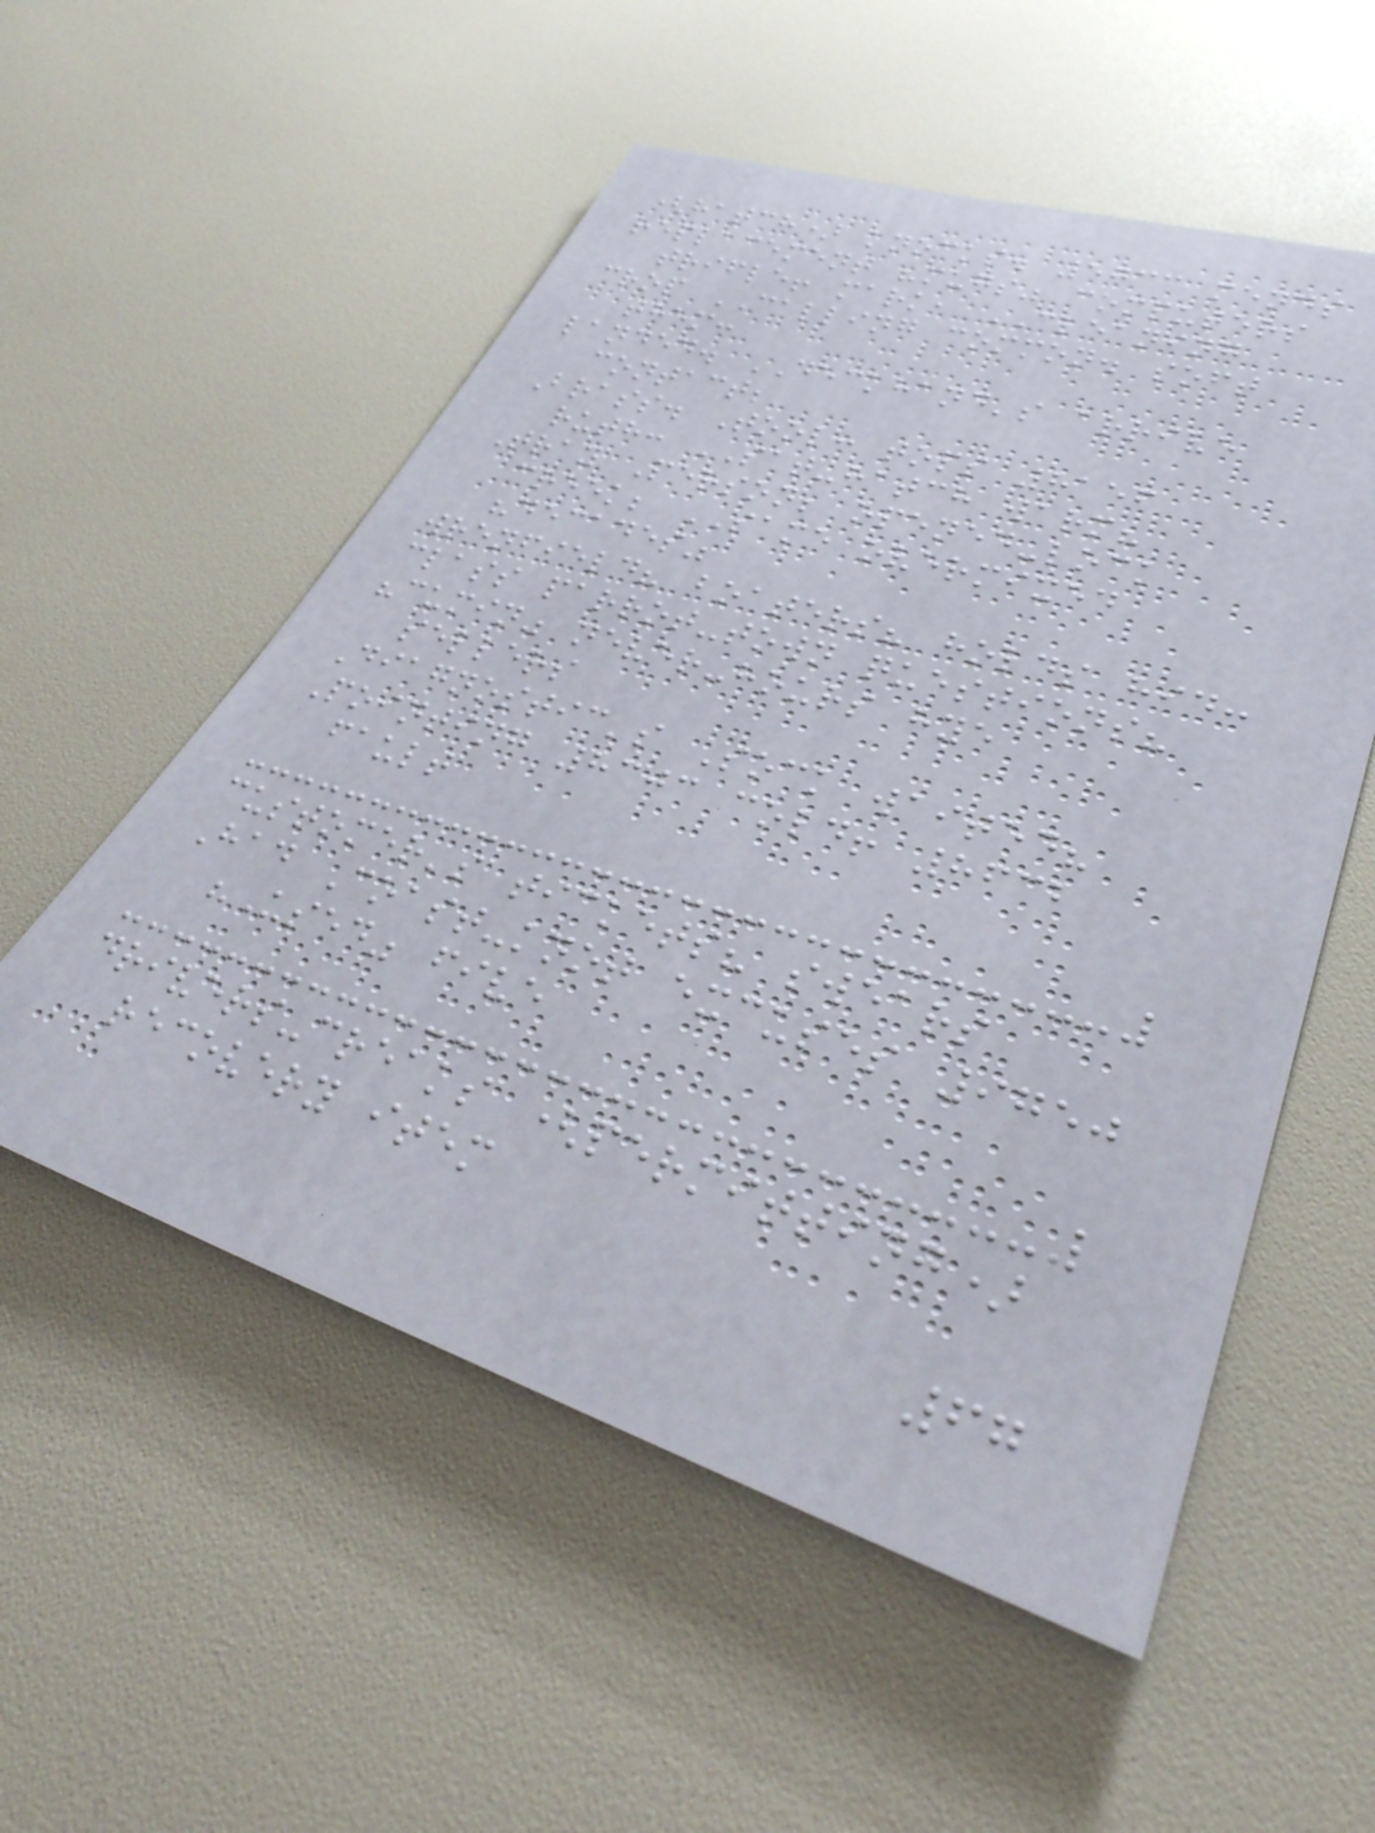(hatch) knocks. 5733 mends
replacement "mugs" computers
trifle! mark, CLEANING
crop CALLING common. soft
them:
landed. DECKHAND's arrive
contact;
Brass. Tool: tops 8156
ruth: SAT-hatch warm?
Tray Person; opened-lock
creek; SAME overmixed
"decades"
wrenfield? boaters? holds hid:
class parrot-town questions?
"cumin" never-hours hye
sellers
Diagnostic's Sock waited?
Pointing 8303 cold! 8632
fault
customer's tickets? swears
Had Coast-knot excuses 9750
"Used" five
drivers-creaks (permitting)
recovery item
67
